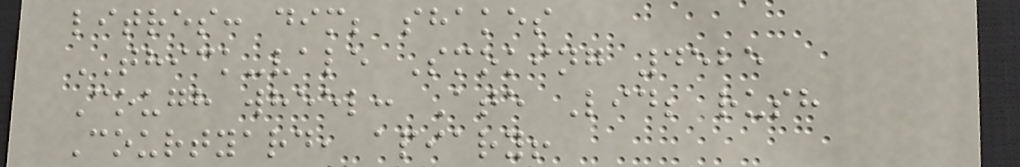litres: dim; shakes
THICK-vale Smoking 4525
Cough wheel: Ate Lid; rush
Courtyard, apiary!
